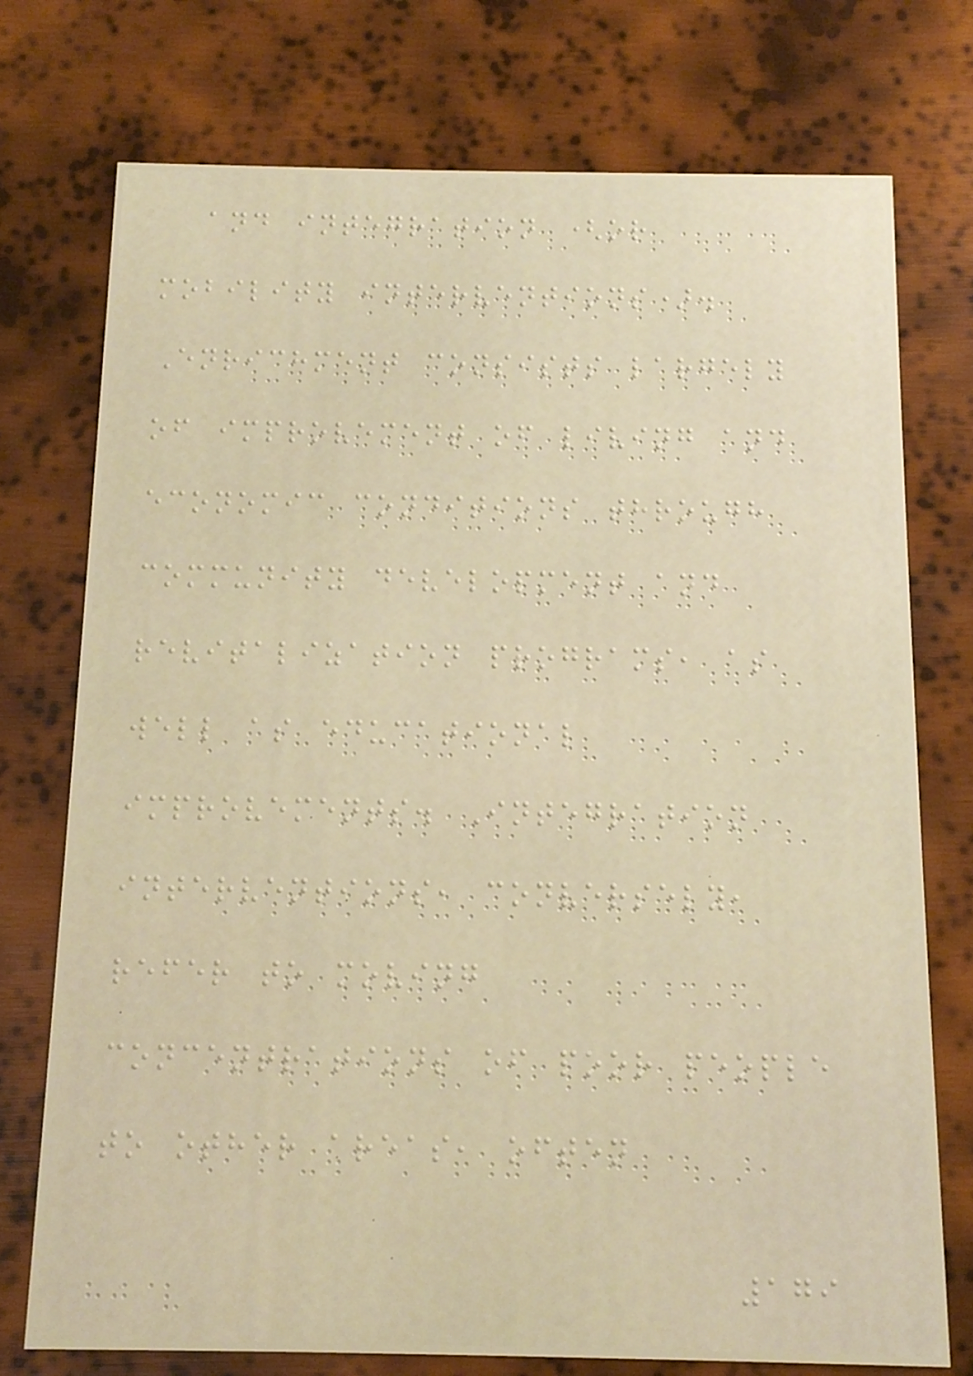and integration (or
mobility interventions).
Enrichment consists largely
of improvement of living and
economic conditions through
community development and
revitalization programs, as
well as educational
improvements. Integration
interventions, conversely,
refer to moving
concentrations of poor people
to other areas, often
179
